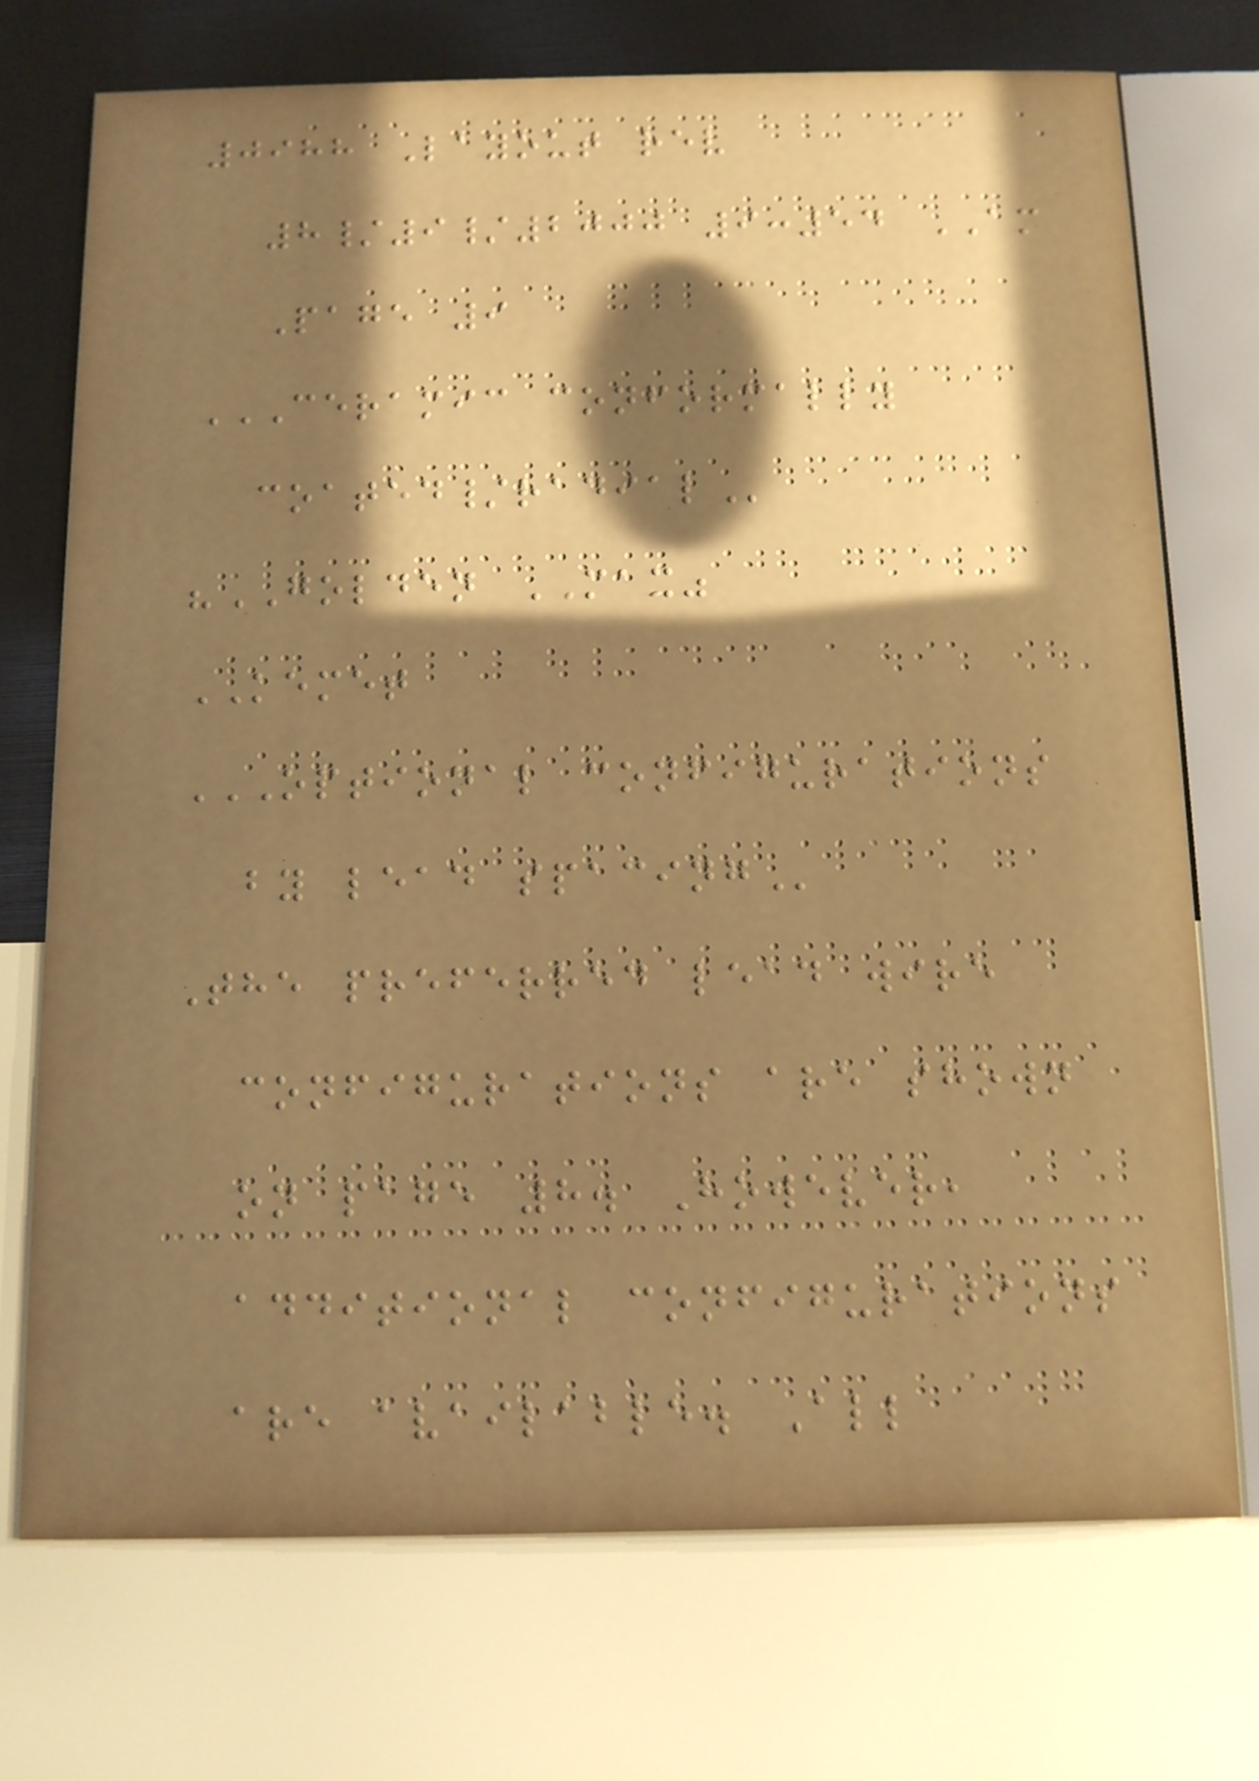0988 Layout rev
8/9/2000 9:54 AM
Page 9
CERAMIC CONFORMALLY
COATED/RADIAL
"GOLDEN MAX"
KEMET
OPTIONAL CONFIGURATIONS
BY LEAD SPACING
The preferred lead wire
configurations are shown
on page 8. However,
additional configurations
are available. All
